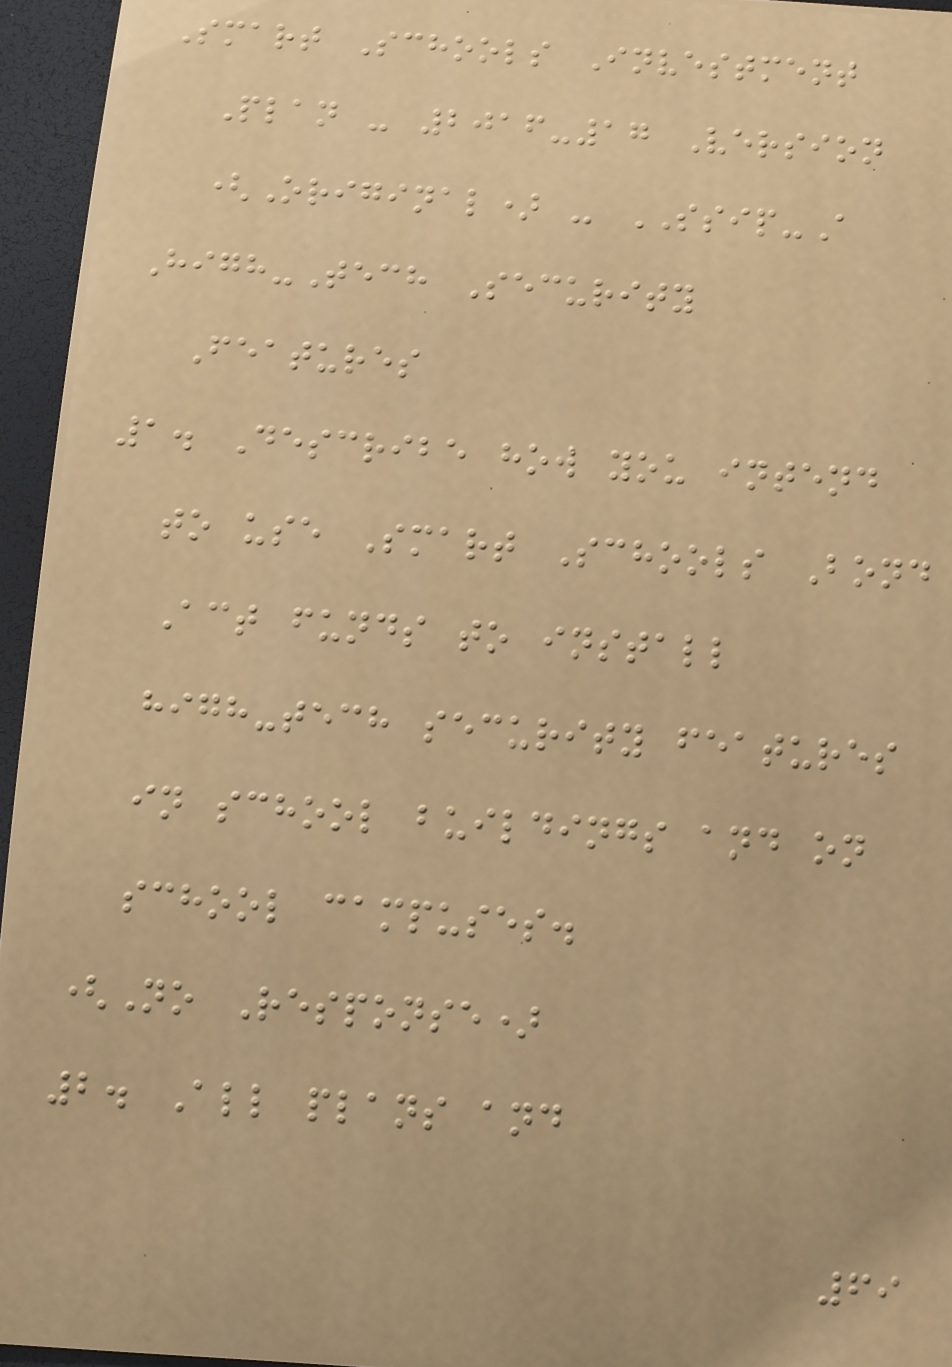Smart Schools Investment
Plan - 2016-17 Version
(Original) - SSIP-A
High-Tech Security
Features
1. Describe how you intend
to use Smart Schools Bond
Act funds to install
high-tech security features
in school buildings and on
school campuses.
(No Response)
2. All plans and
69
